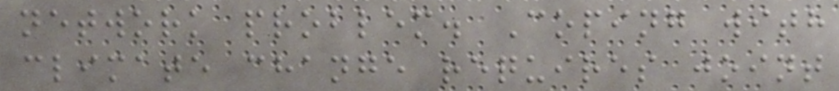network problem. Coping with
climate change requires joint
